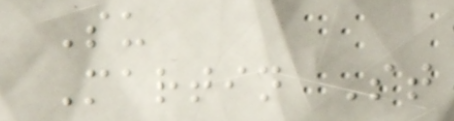Su
Martin St
